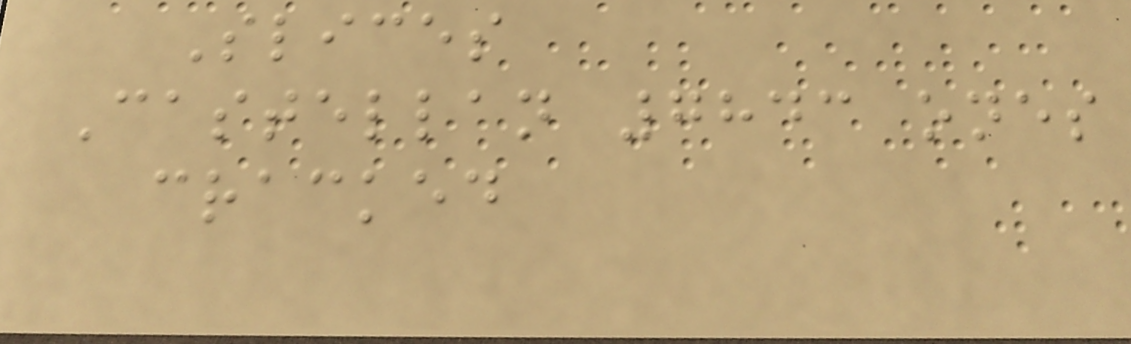Slices
Castellan 7843 ones
cracked
